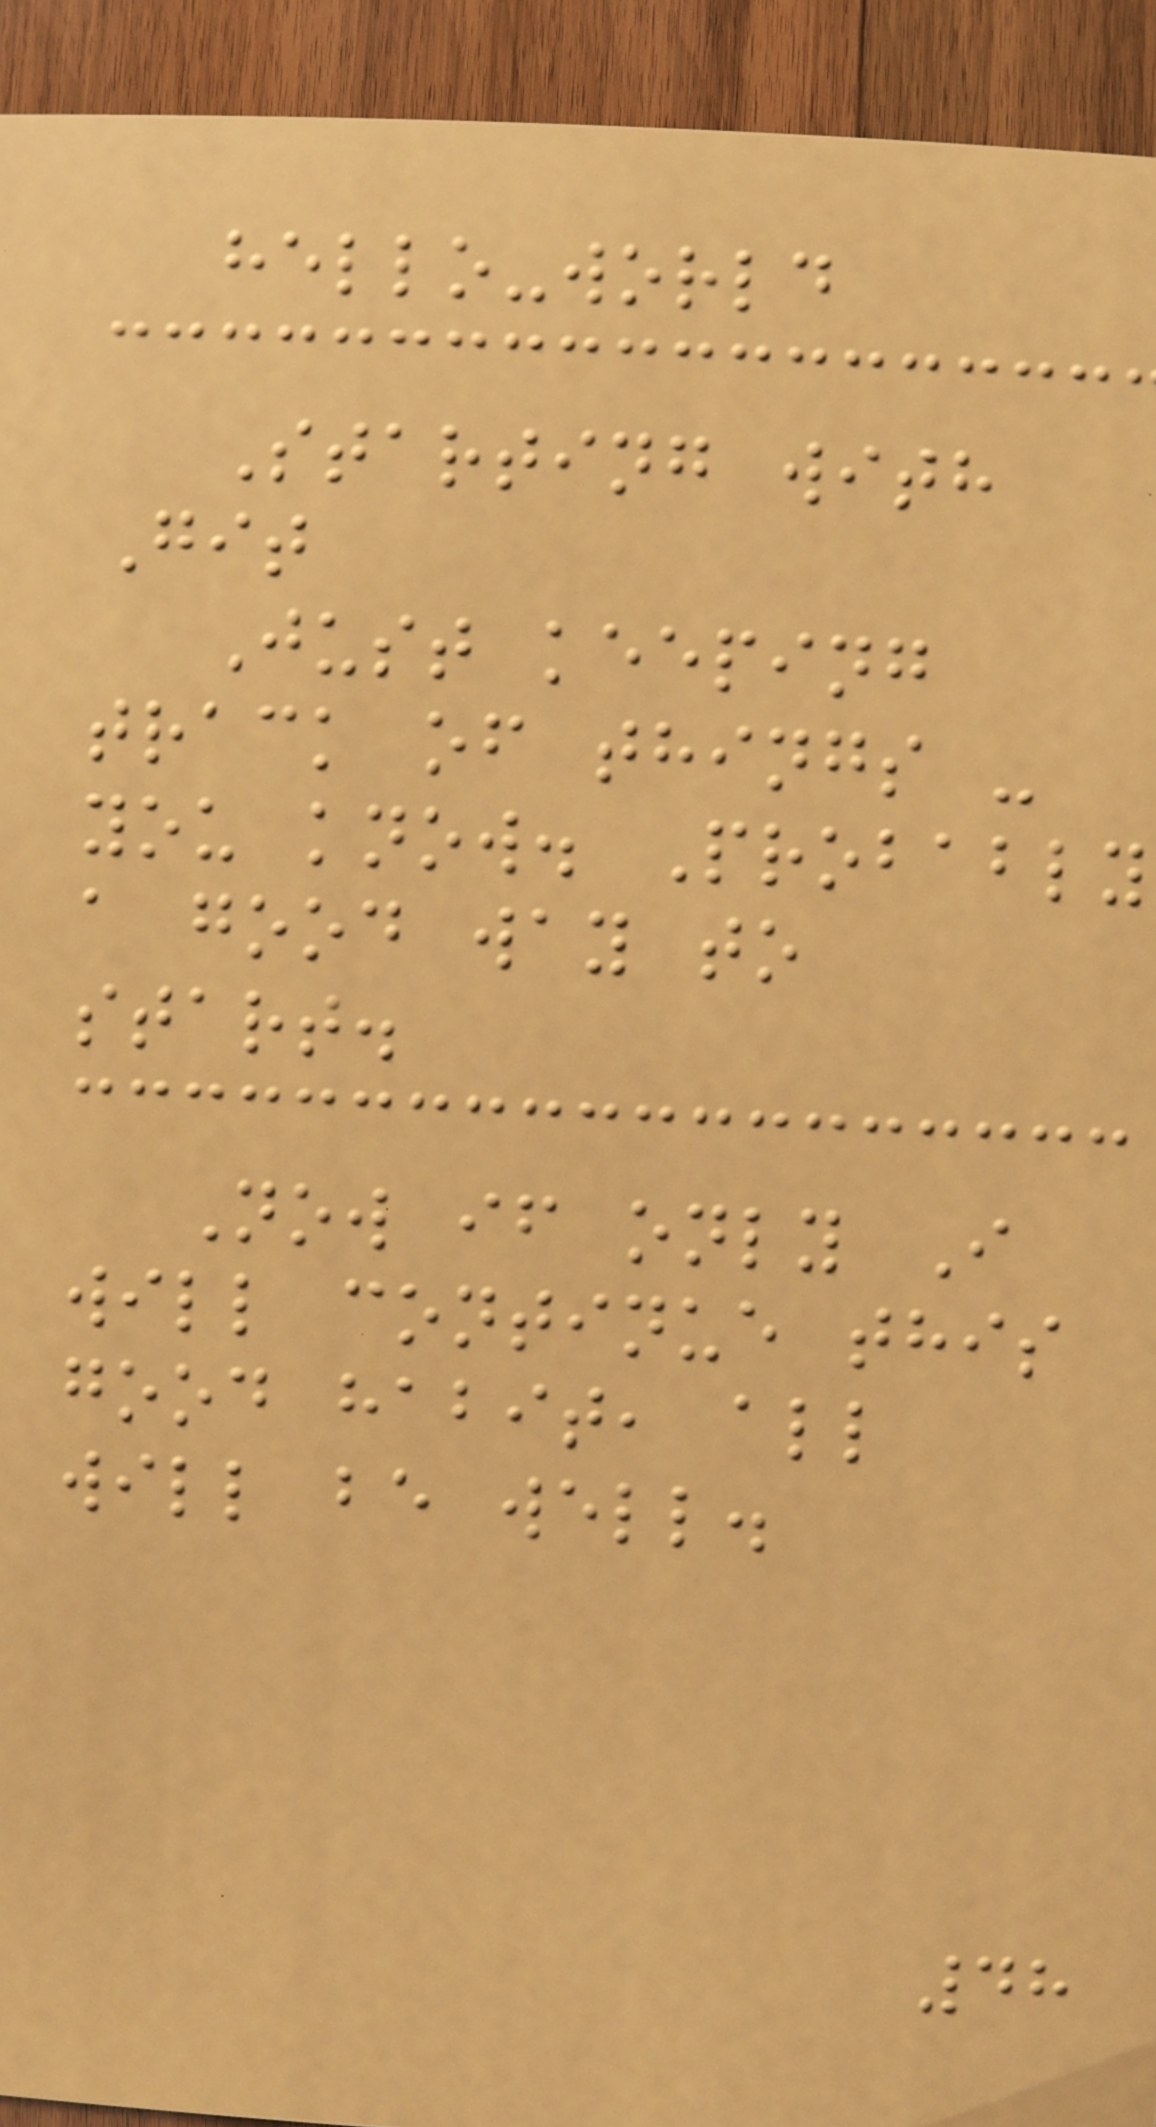hello-world
Starting with
Git
Just keeping
track of things -
you know. Probably
a good way to
start.
Now if only I
will continue this
good habit, all
will be well.
48
